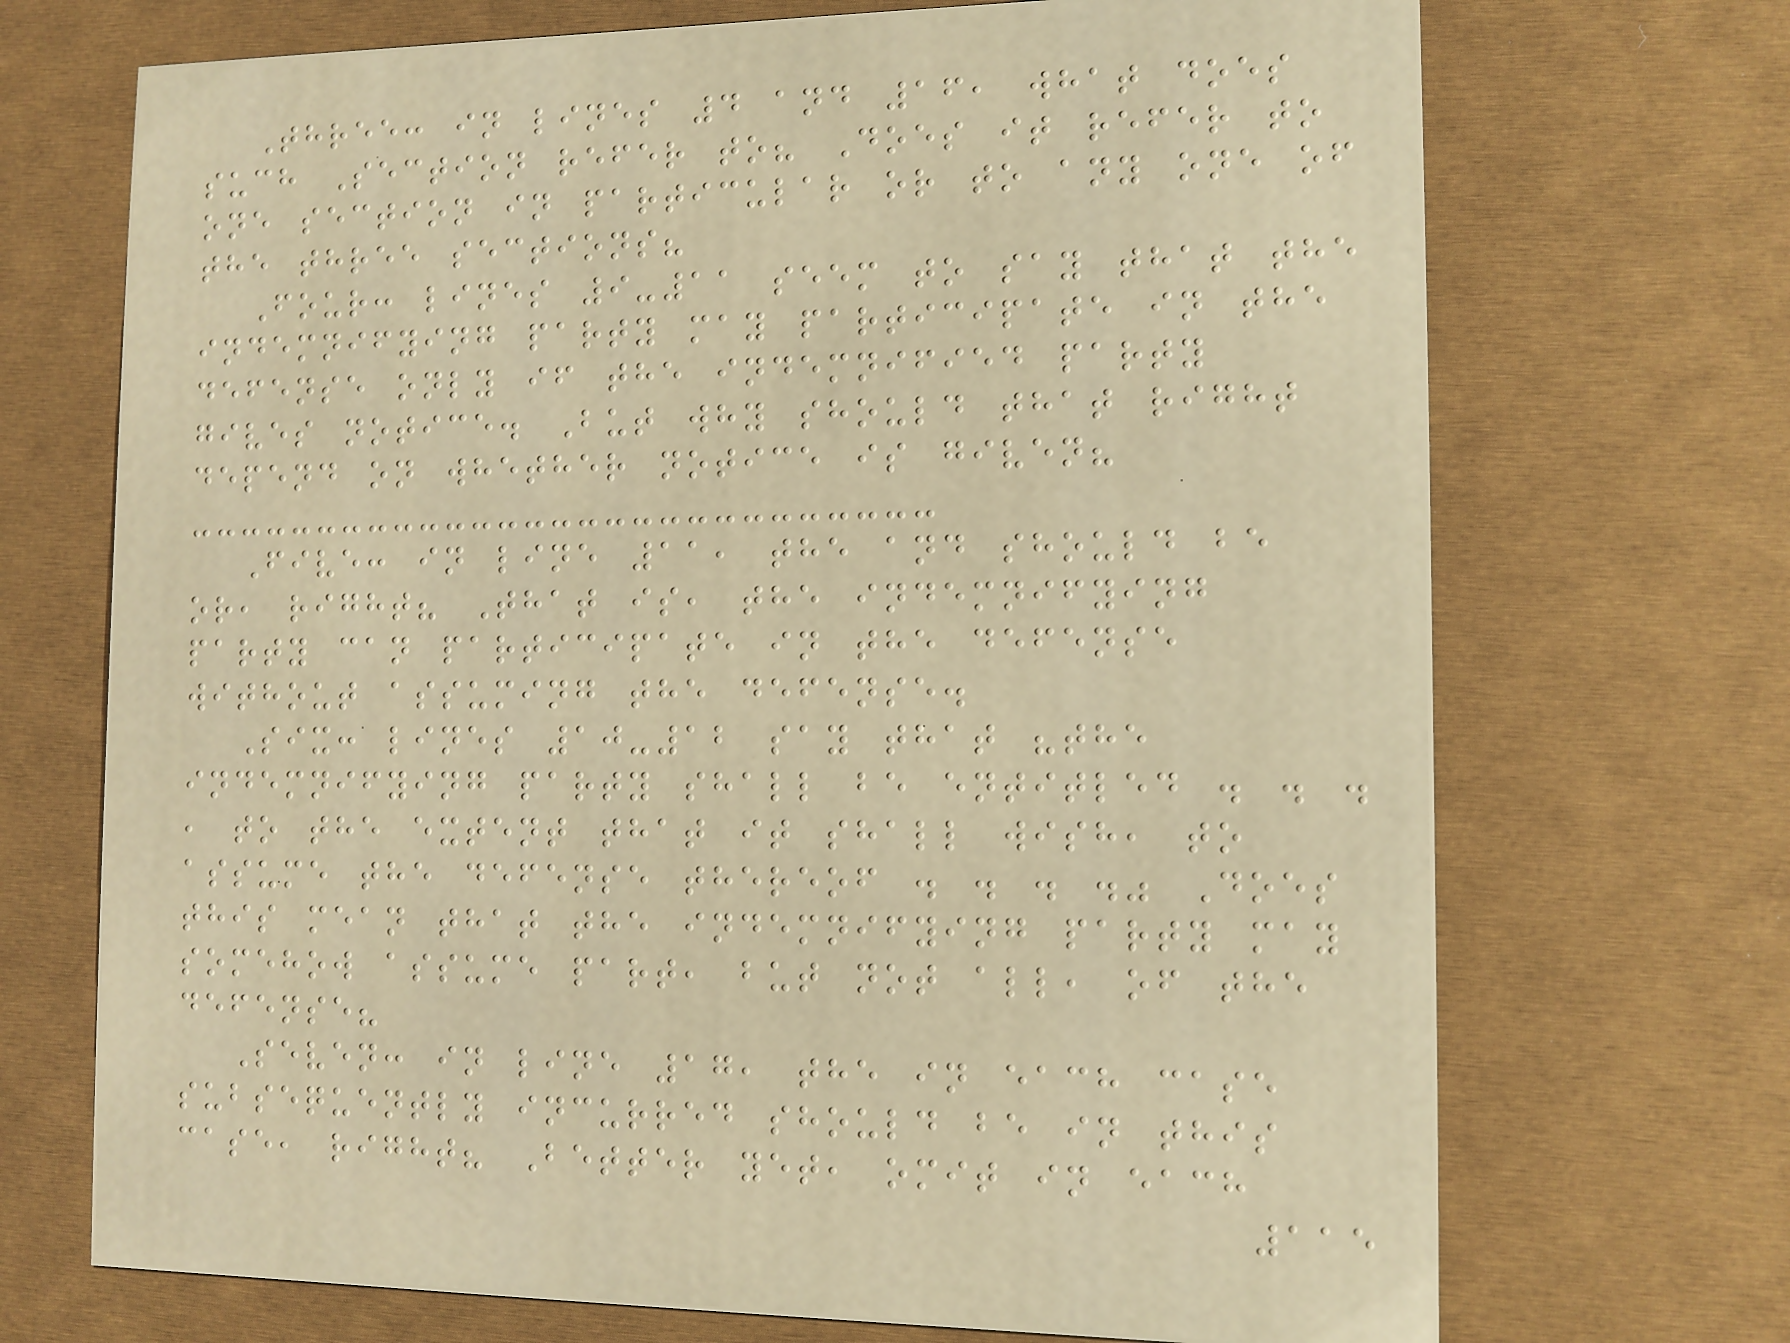Three: in lines 4 and 16, what does
such Section refer to? Does it refer to
one section in particular or to any one of
the three sections?
Four: lines 9-11 seem to say that the
indemnifying party may participate in the
defense only if the indemnified party
gives notice. But why should that right
depend on whether notice is given?
Five: in line 11, the and should be
or, right? That is, the indemnifying
party can participate in the defense
without assuming the defense.
Six: lines 10-12 say that "the
indemnifying party shall be entitled . . .
, to the extent that it shall wish, to
assume the defense thereof . . . ." Does
this mean that the indemnifying party may
somehow assume part, but not all, of the
defense?
Seven: in line 17, the in each case
subsequently incurred should be in this
case, right? Better yet, omit in each
115
